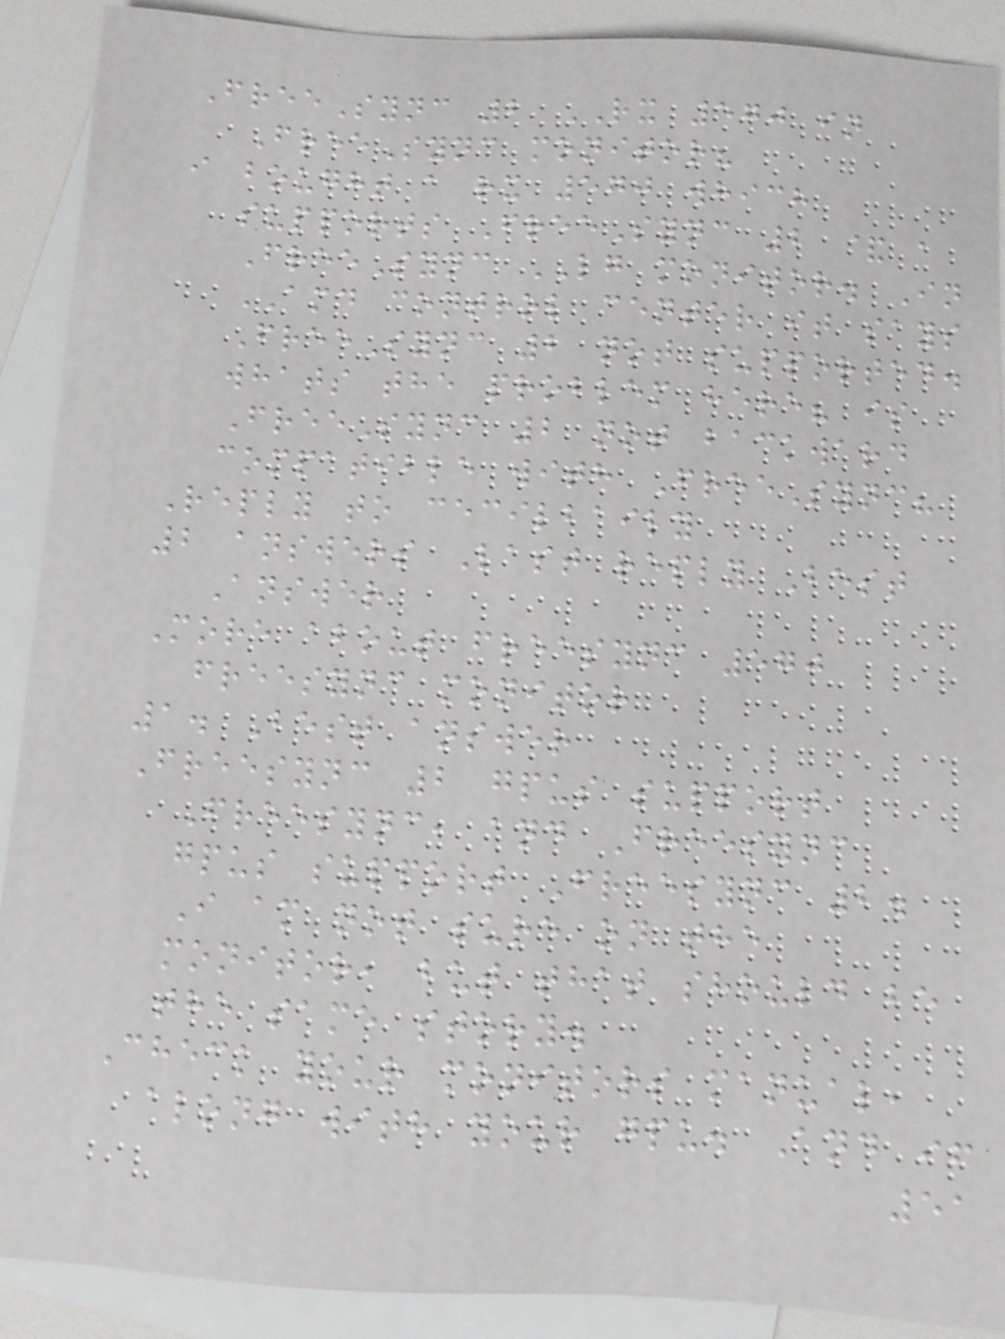FreeSync 2 RX 570 in
FreeSync monitor?
i bought a rx 570 which
supports FreeSync 2 & a
FreeSync LG monitor. In
AMD control center it says
FreeSync 2 not supported.
whats the problem here? is
FreeSync 2 not backward
compatible with FreeSync?
Reply to cecilbaily
2 answers Last reply Best
Answer
More about freesync 570
freesync monitor
1. Best answer
Freesync 2 gpus support
Freesync, and Freesync
gpus support Freesync 2.
I am not sure on the
monitor, but that should be
the same story.
Check your monitors manual,
along with your gpu. And if
51
